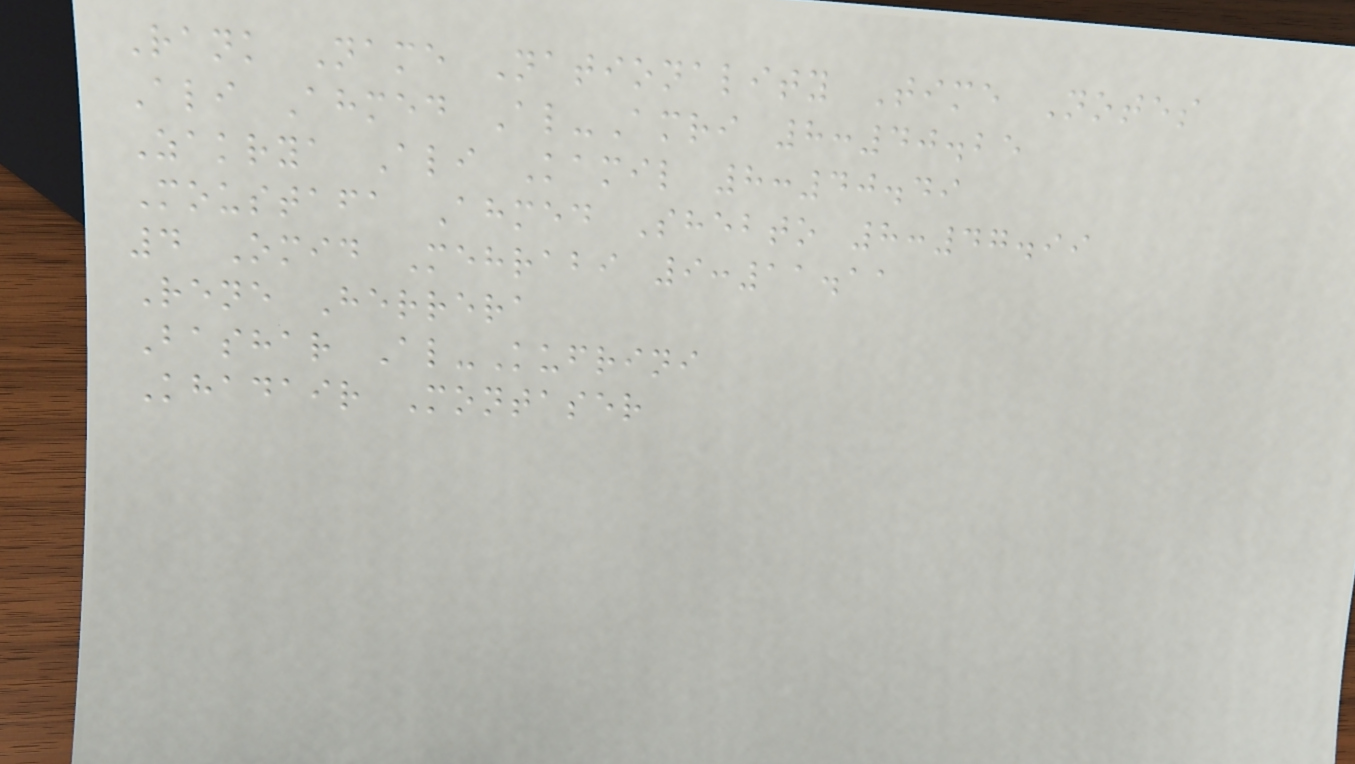Rank Name Nationality Time Notes
Ali Ahmed Al-Amri 8:40.25
Zakrya Ali Kamil 8:40.49
Moustafa Ahmed Shebto 8:47.99
4 Omid Mehrabi 9:11.11
Rene Herrera
Bashar Al-Kufrini
Khadair Montaser
